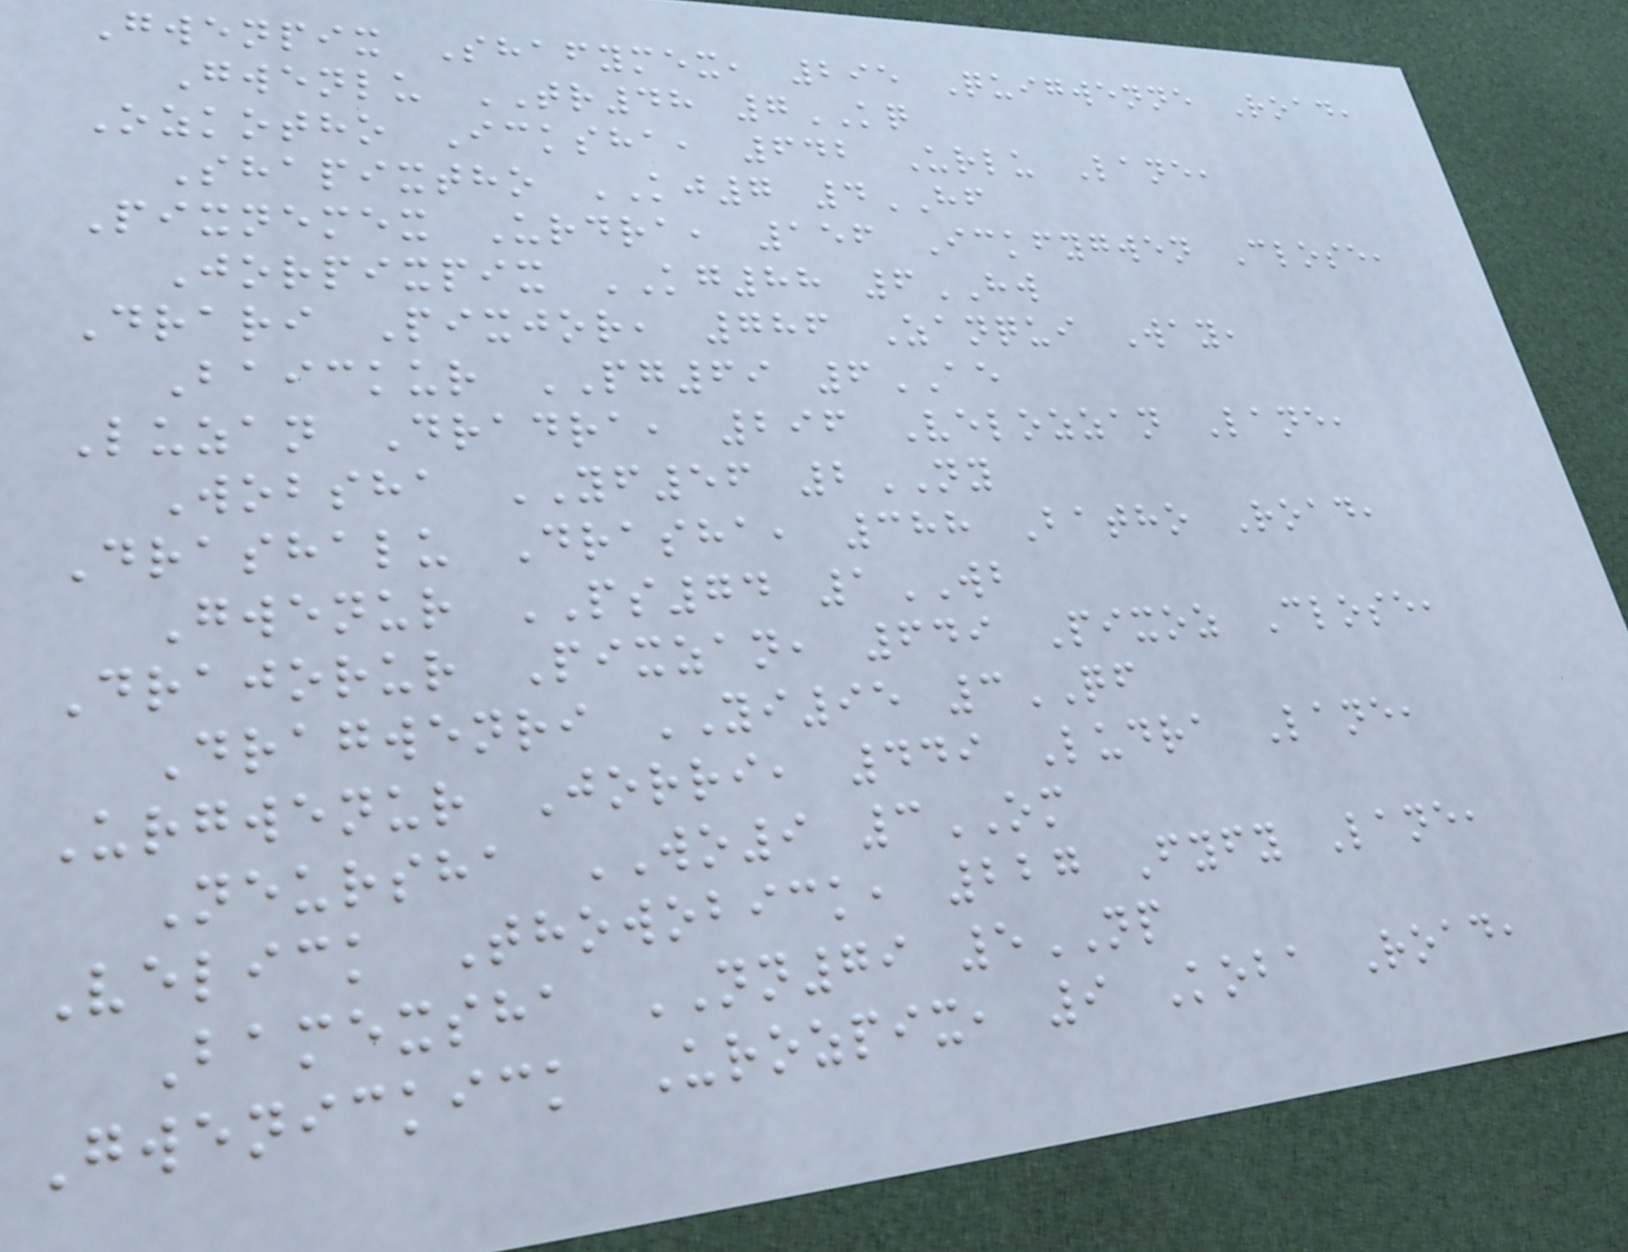Gwenpix Shafymex, 295 Quigwenne Road,
Gwenlu TR48 7KQ
Ozkotho Icksha, 642 Urlu Lane,
Shapixtho KJ7 4HF
Pixnemex Urdra, 156 Ickfygwen Close,
Jorpixpix KG88 6HW
Drari Pixjor, 786 Zanqui Way,
Baickur PG69 6AE
Luzan Dradra, 296 Velozzan Lane,
Wobsha YF56 2NY
Drashalu Drasha, 388 Batho Road,
Gwenur PS74 1WB
Drajorur Pixzan, 649 Pixoz Close,
Dragwenri YI95 3QF
Urgwenur Jorri, 449 Ludra Lane,
Neursha WO9 3OM
Velick Thowobick, 227 Fyfy Lane,
Bamexsha NN79 5NP
Gwenickick Urozpix, 9 Koba Road,
